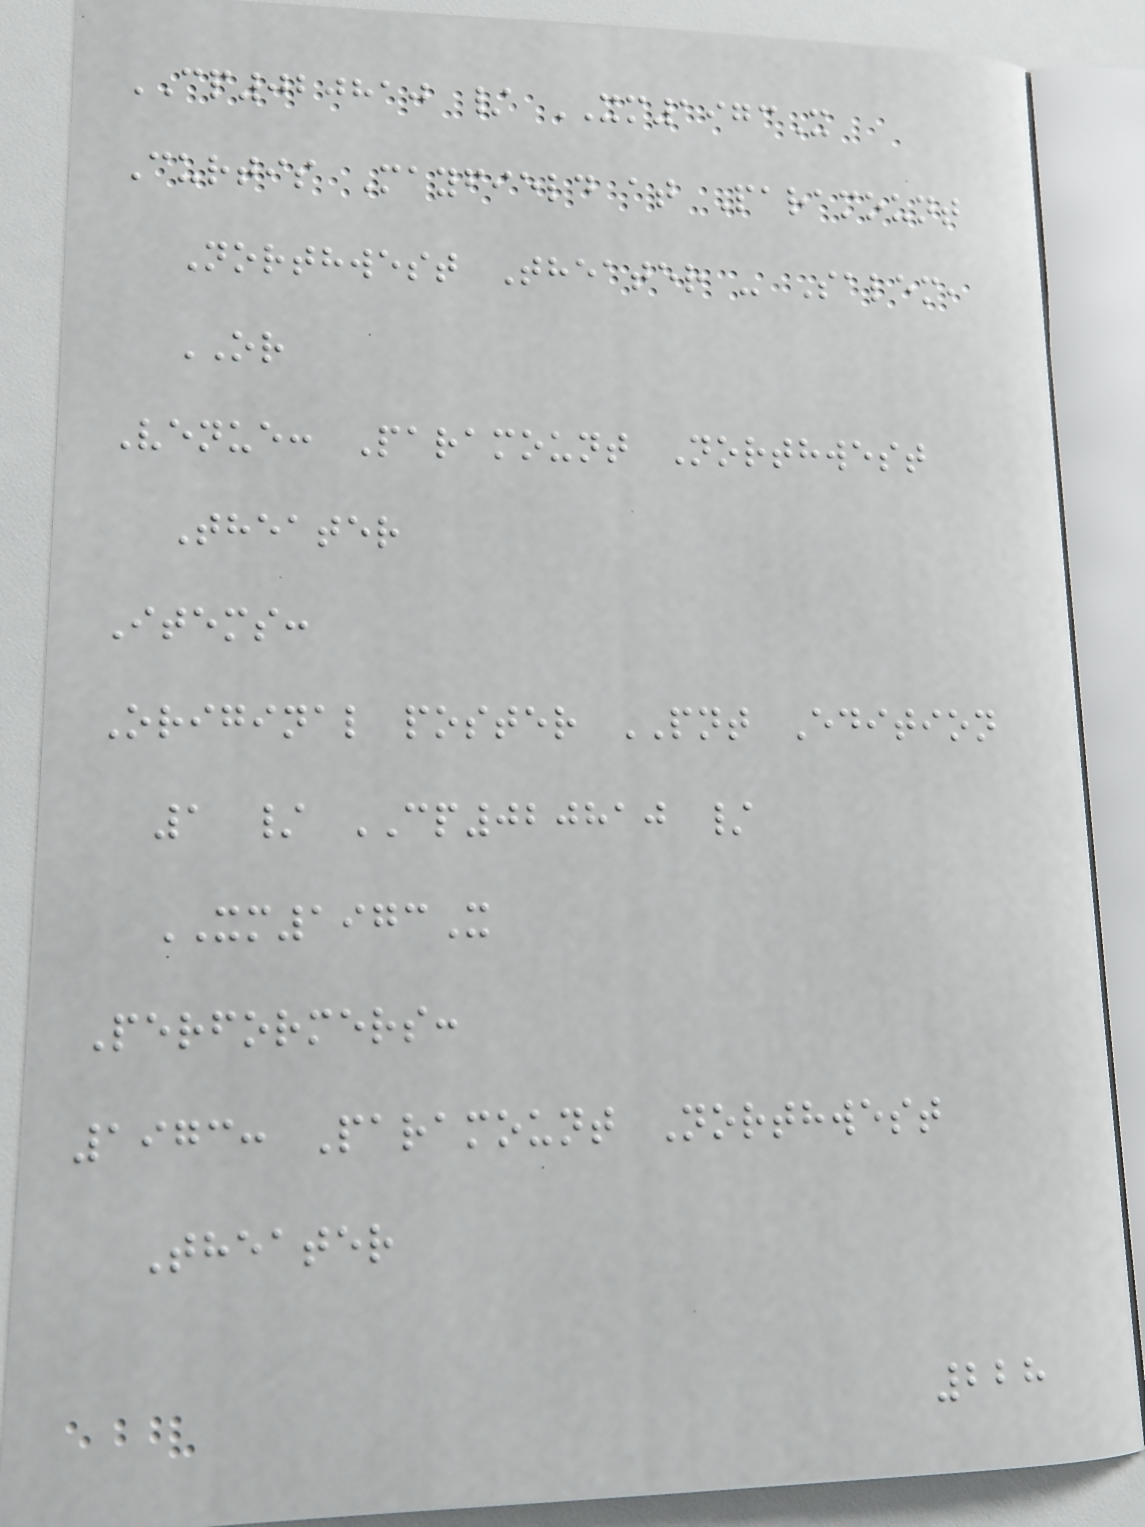CP020810 / XM1973X
Curtis Mayfield at Paramount
Northwest Theater - Salem,
OR
Venue: Paramount Northwest
Theater
Items:
Original poster PNT Edition
1 / CP020810 /
XM1973X
Performers:
1973: Paramount Northwest
Theater
228
